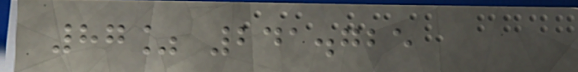87% 241.725
